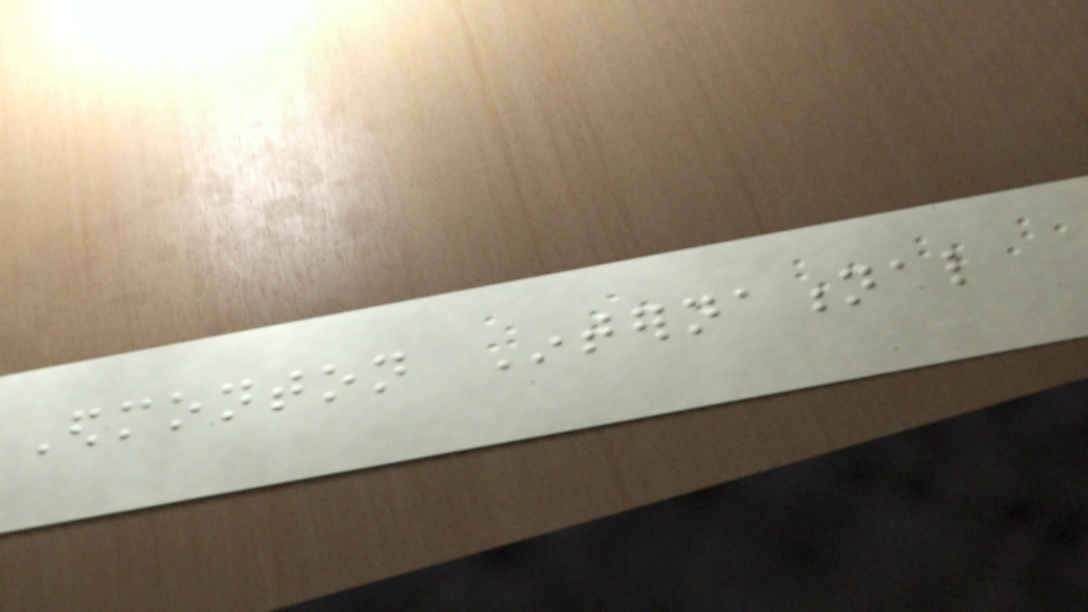Edmonton International
